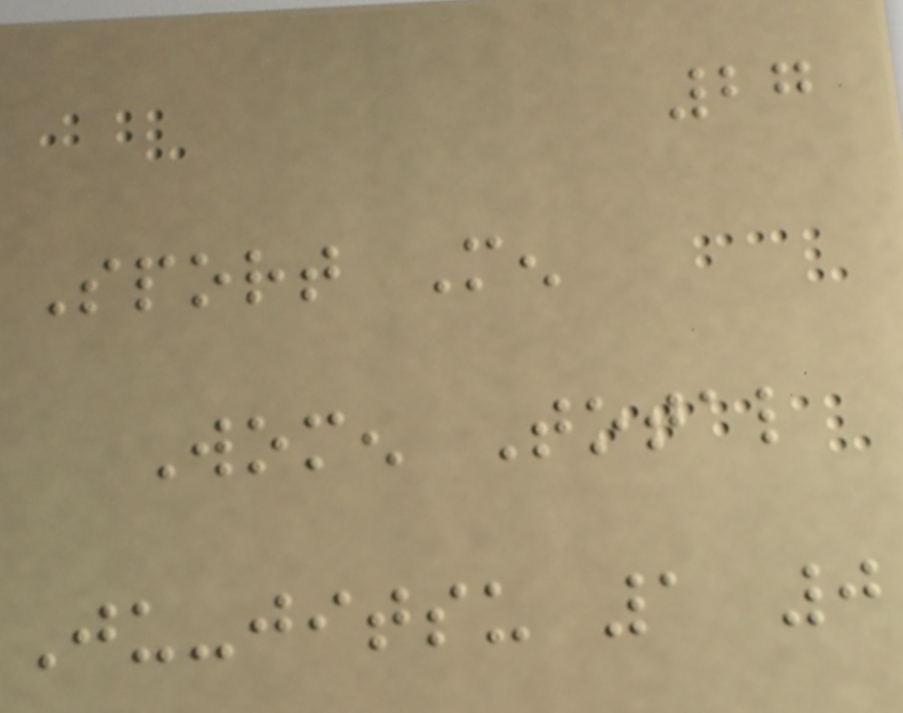27
Sport Men
Women Total
Ju-jitsu 1 0
